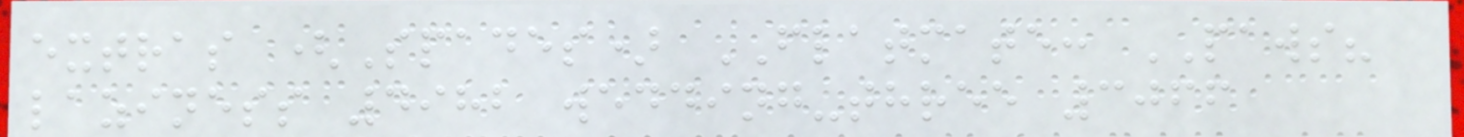extras (Spades) FLATMATE: PAWS?
laziness 4982 wedding-three 3066
